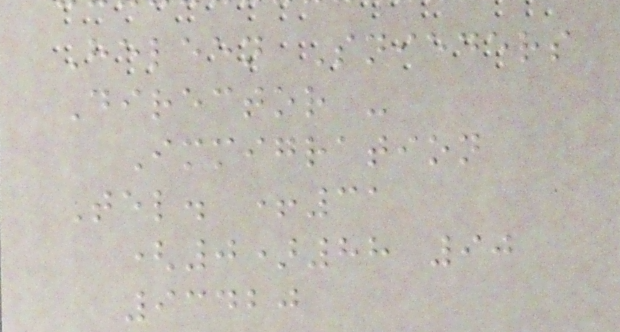Heleen Snieders
Director -
Immigration
Tel. +31
(0)88 90
93420
